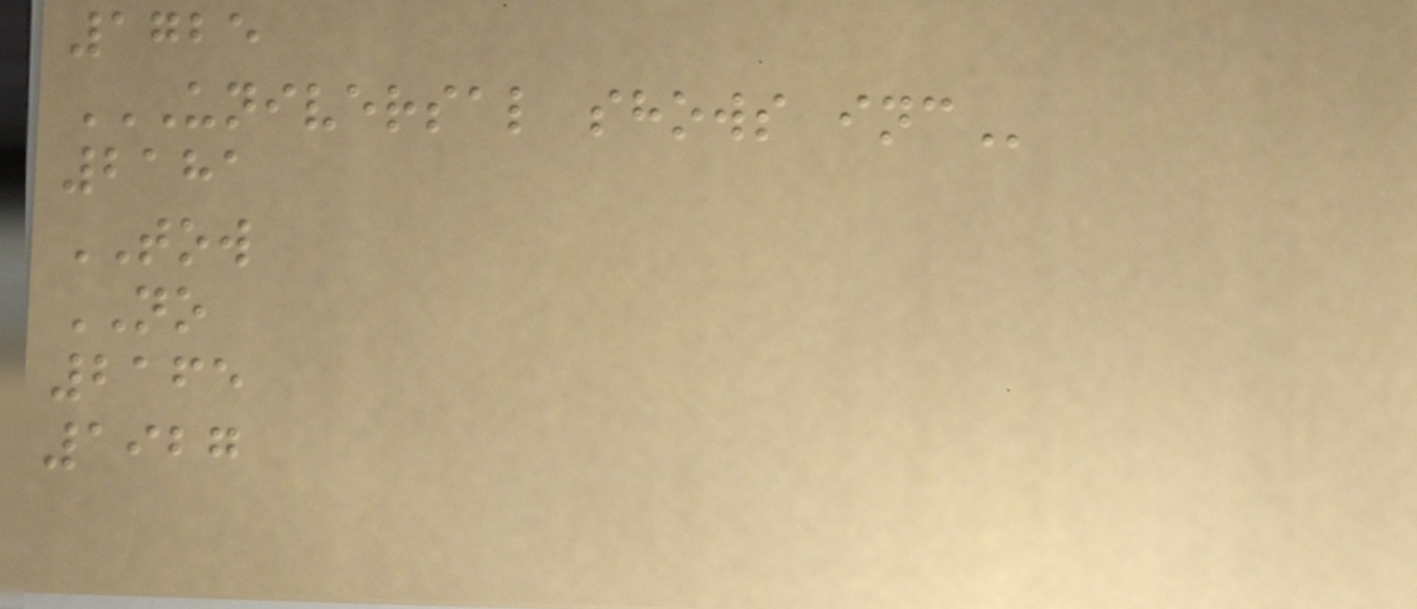1725
UNIVERSAL SHOWS INC
2181
TOW
NO
2165
1927
